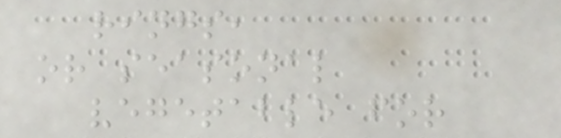rings,
or seasonal
vegetable for
